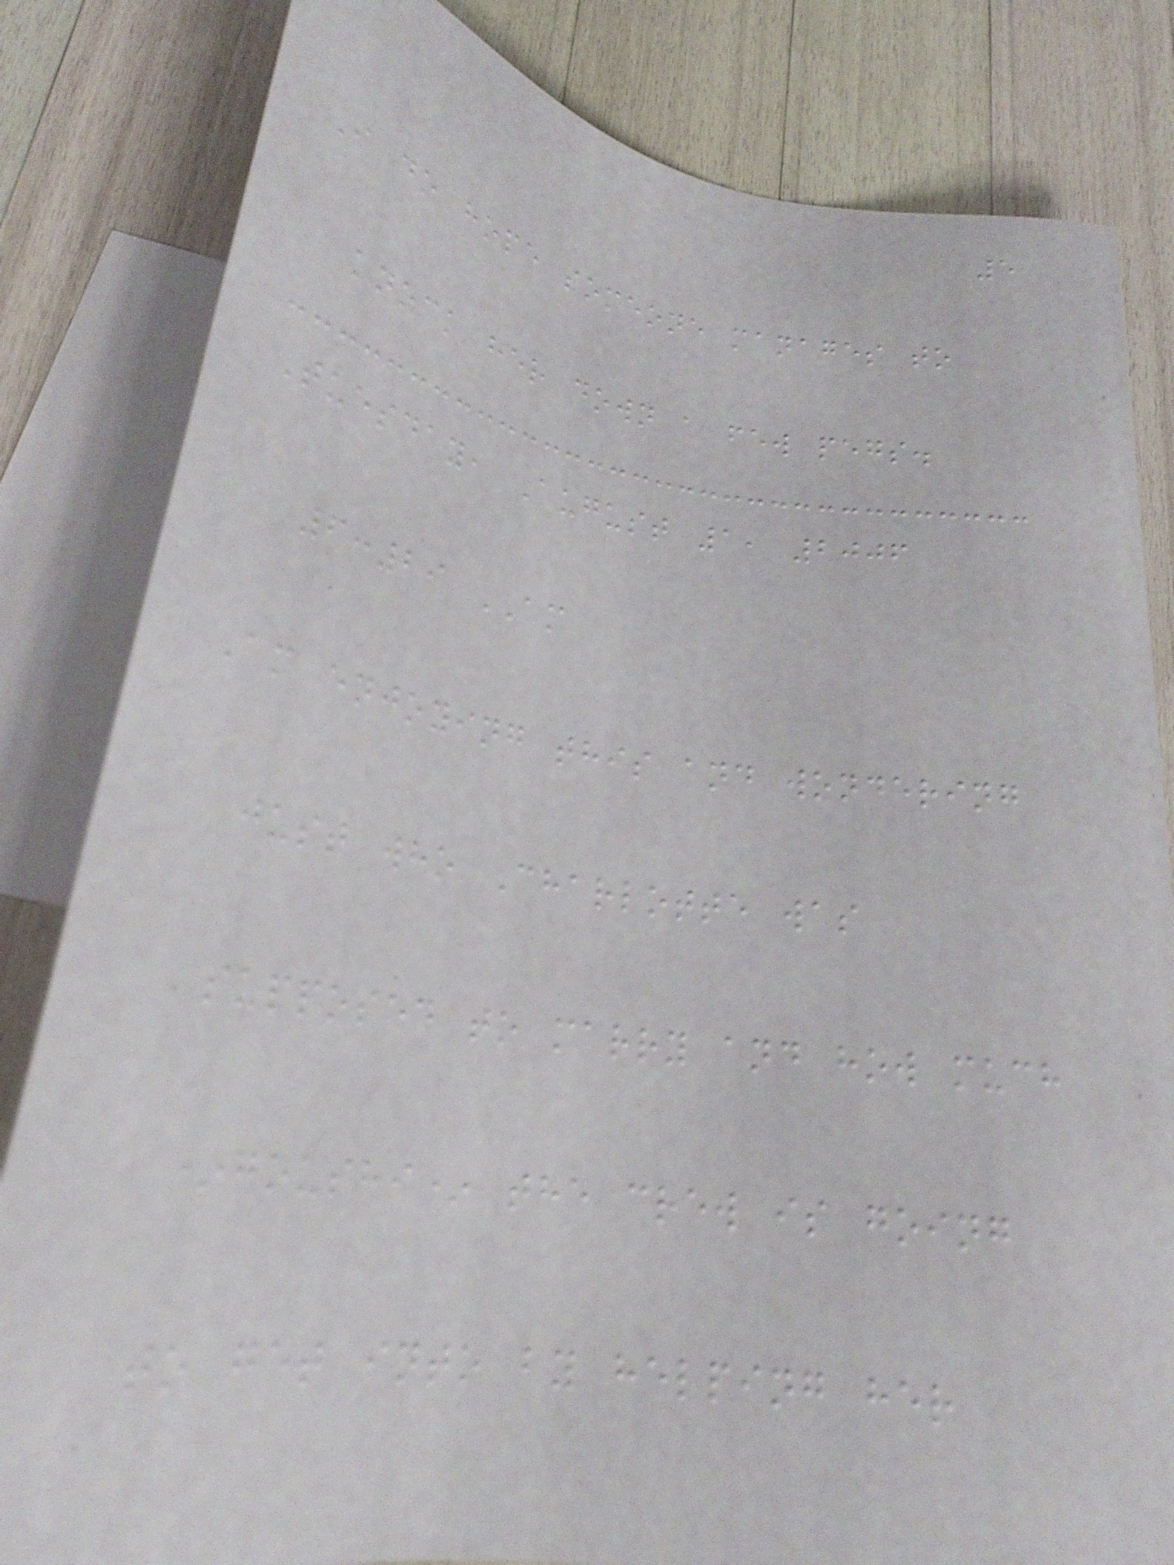5
I do hope someone manages to
knock her down a few pegs.
Tuesday, August 1, 2006
6:29 AM
Am enjoying this and wondering
just who Charlotte was
supposed to marry and how much
*goushi* the crew is going
to get into by helping her
